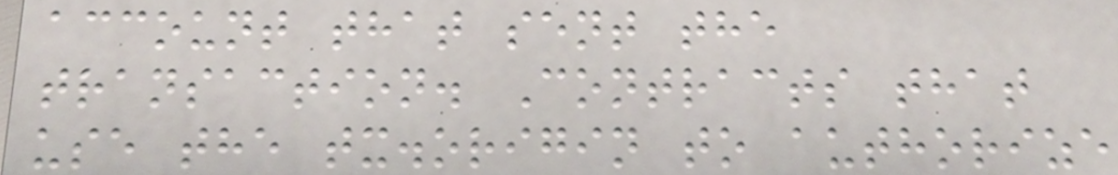account that sent the
transaction. Contracts that
use the tx.origin to authorize
